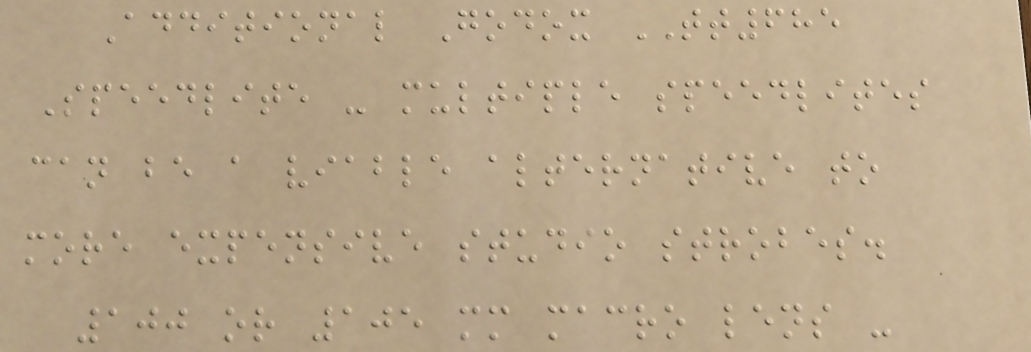Additional Godox TT685
Speedlite - multiple speedlites
can be a viable alternative to
more expensive studio strobes.
100 or 105 mm macro lens -
